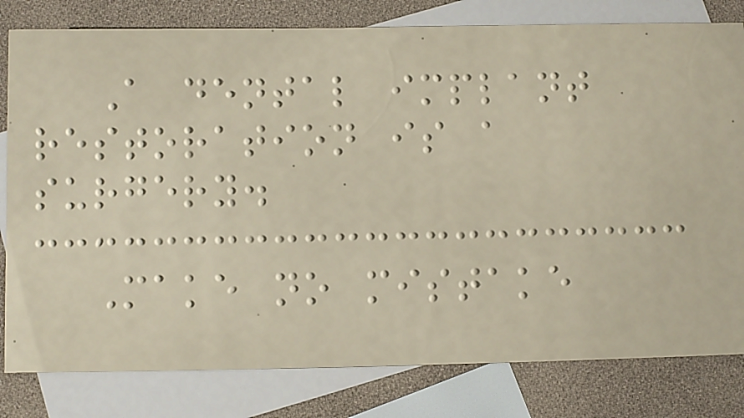A dental implant
restoration is a
surgery.
Make no mistake
